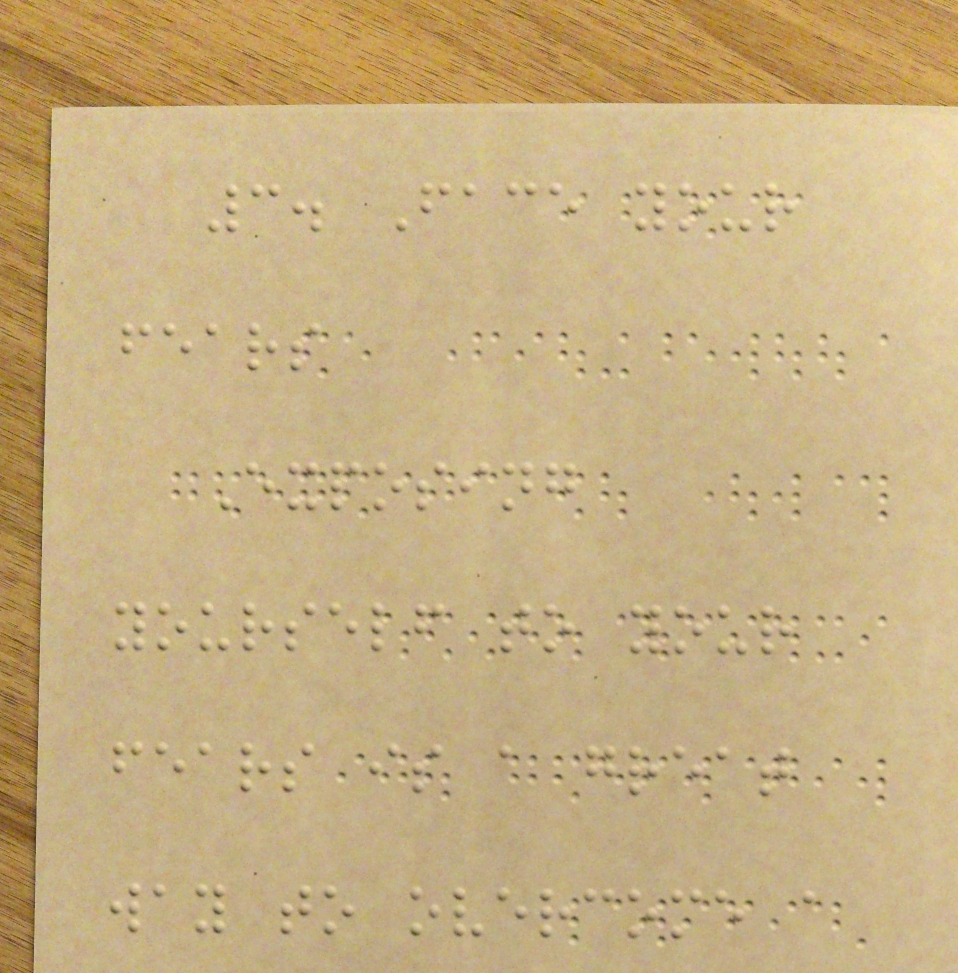3. Face your
fears
Exposing
yourself to your
fears is a great
way to overcome a
